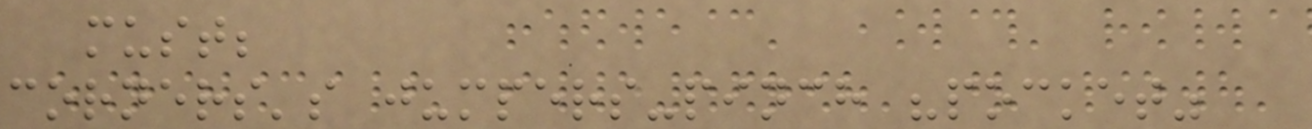must;
corners's jumpers-pinch "pocket"
